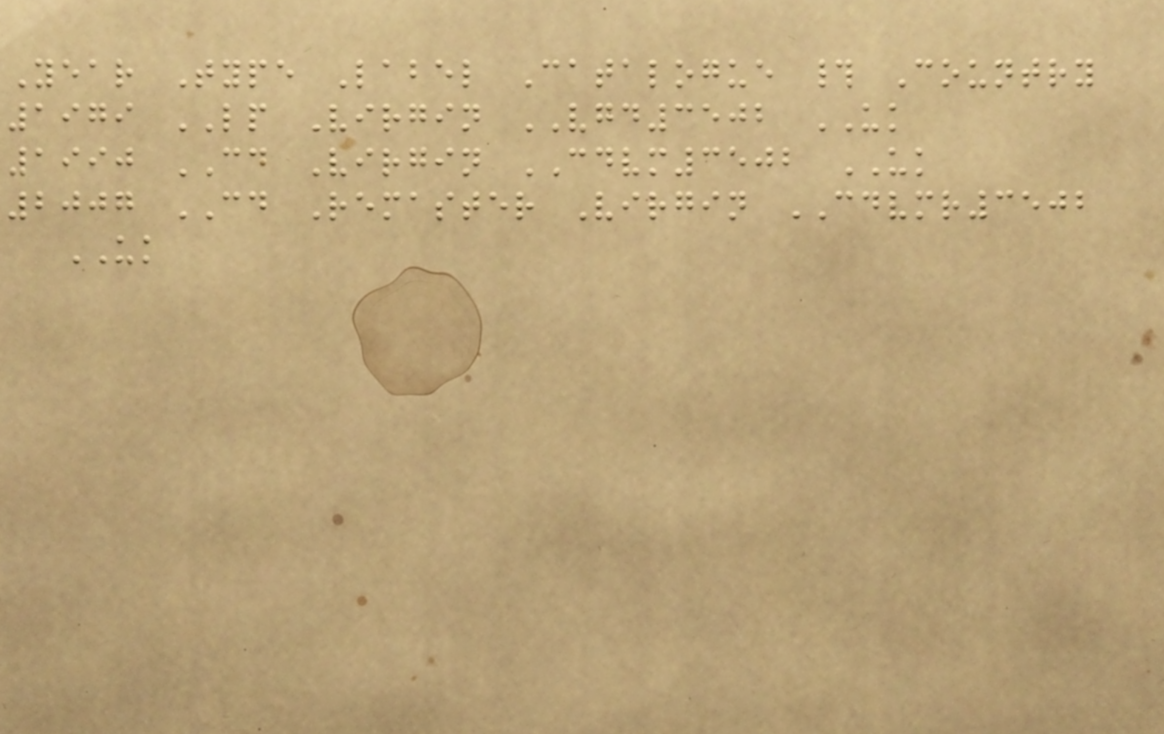Year Type Label Catalogue # Country
1979 LP Virgin VGD3502 UK
1990 CD Virgin CDVM3502 UK
2007 CD Remaster Virgin CDVMR3502
UK
